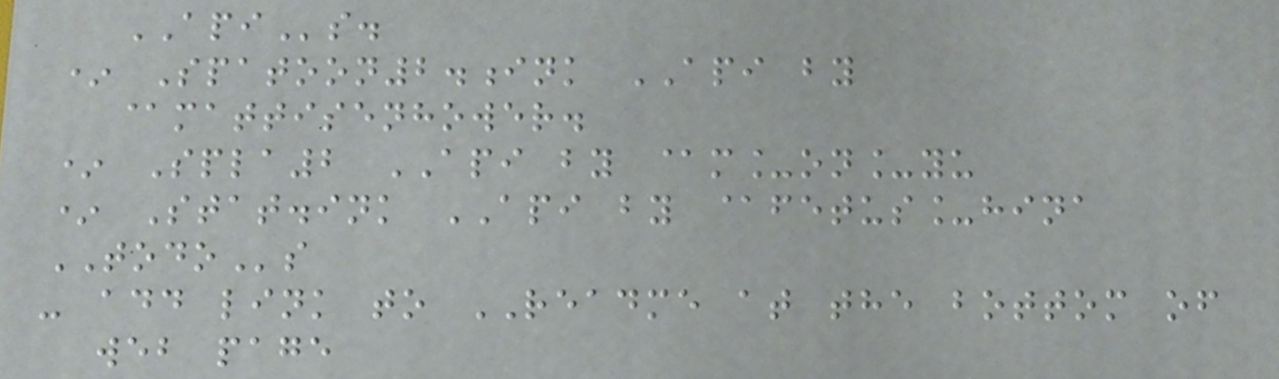APIs.
* Spatoon2.ink API by
@mattisenhower.
* Spla2 API by @m_on_yu
* Stat.ink API by @fetus_hina
TODOs
- add link to README at the bottom of
web page
